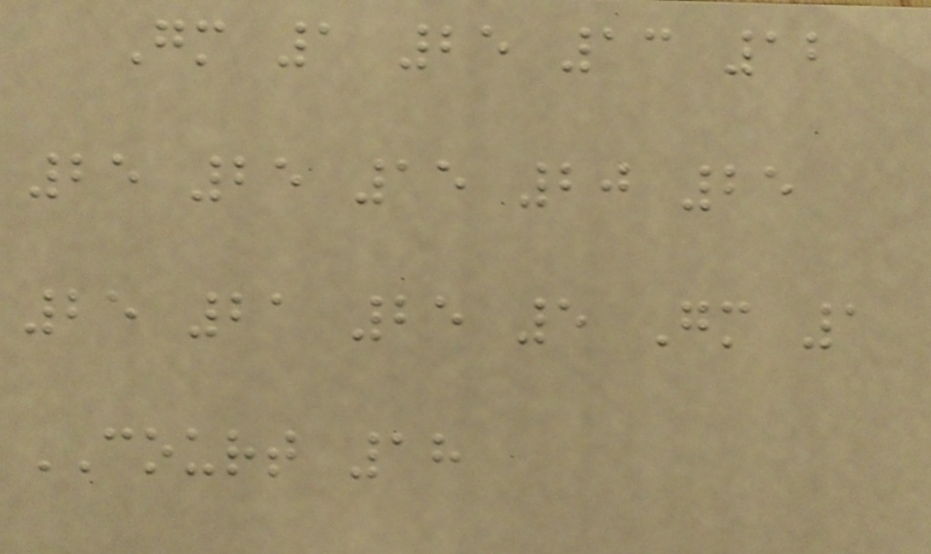Gm 1 25 13 12
25 25 15 20 25
25 21 25 5 Gm 1
COURT 18
